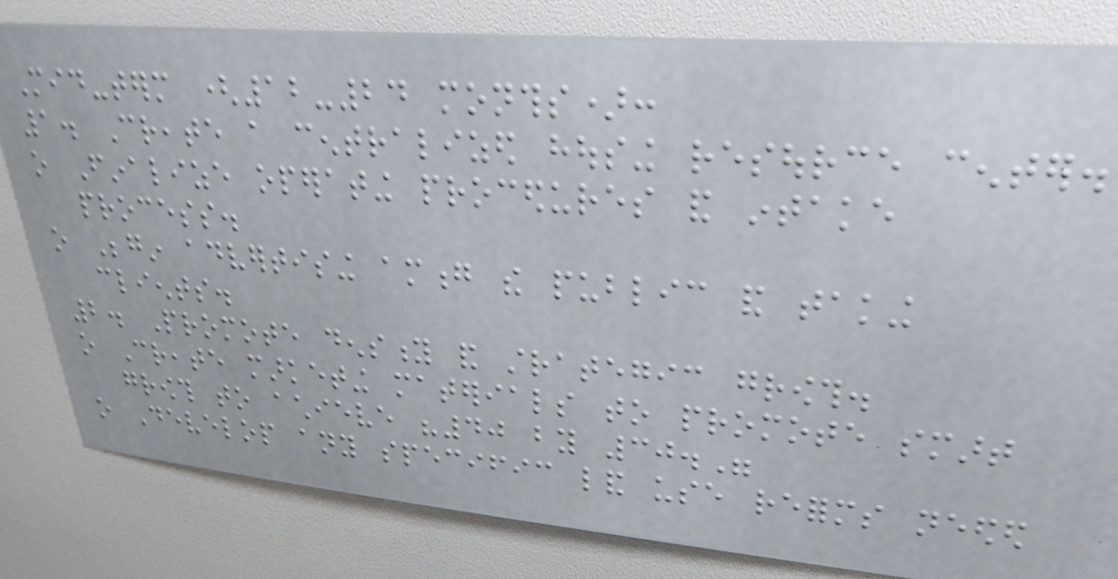Mid-term (12-24 months):
1. Create a centralized housing resource center.
o Finalize operating procedures and intake
process.
o Begin advertising among the public and taking
clients.
2. Promote density and strategic growth.
o Create marketing materials to promote smart
growth to achieve "40 by 30."
o Develop any specific land use reforms needed
